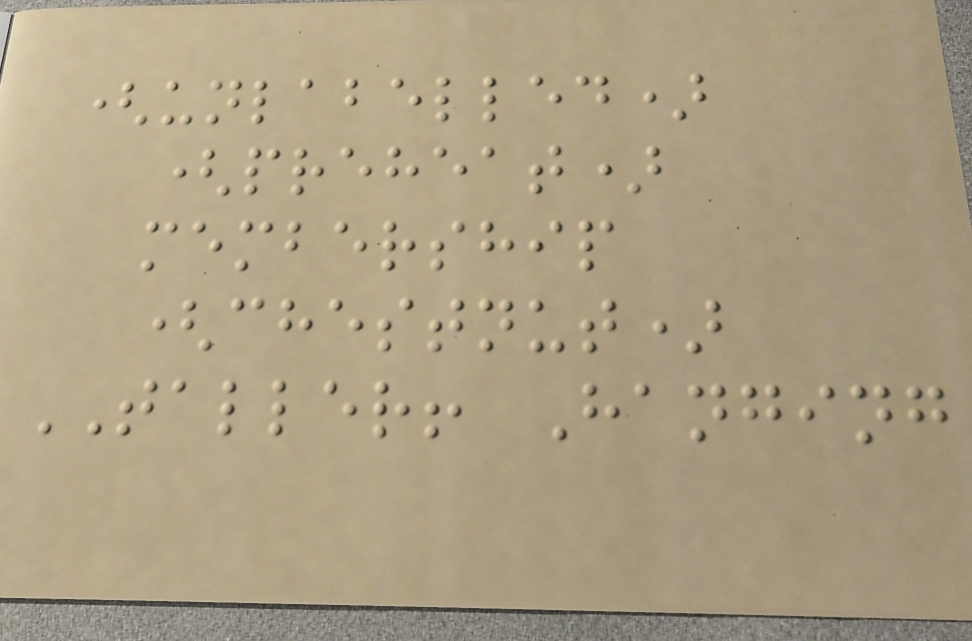(unlabelled)
(preheat)
membership
(chestnut)
TALLER! Hanging
